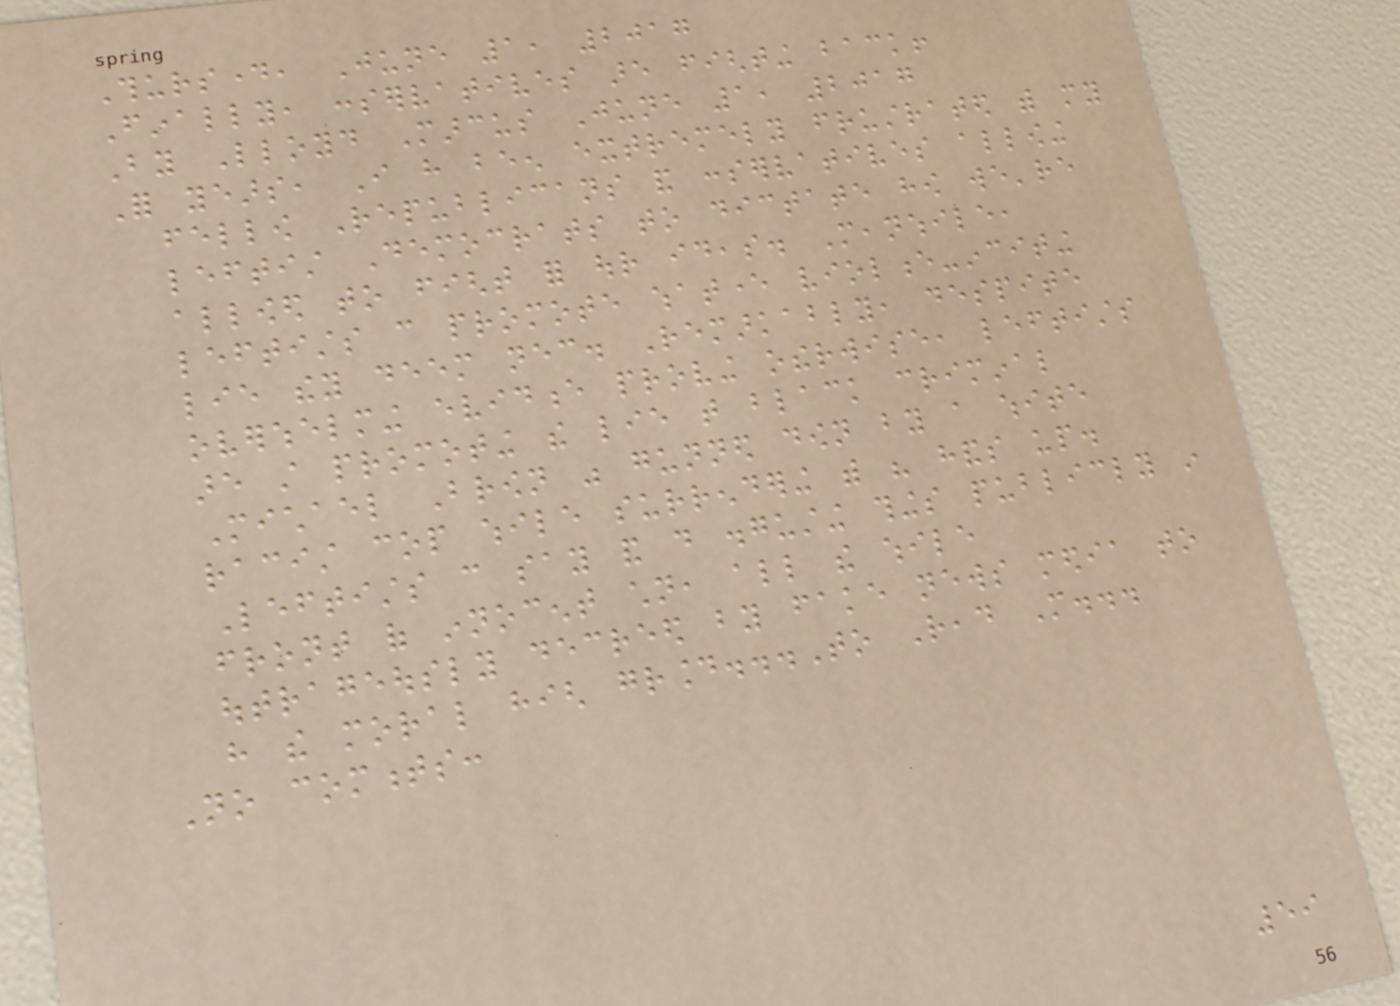Thursday, June 1, 2017
Finally, conservatives are fighting back!
By Lloyd Marcus June 1, 2017
For years, I have been extremely frustrated with my
fellow Republicans and conservatives allowing
leftist Democrats to dictate how we're
allowed to fight for our ideas. Meanwhile,
leftists can promote whatever violence-inciting
lie they deem necessary. Remarkably, despite
overwhelming evidence proving otherwise, leftists
are still promoting the lie that black criminal
Michael Brown was gunned down by a white
racist cop while surrendering with his hands up.
Leftists can say and do disgusting things publicly in
front of innocent children, all the while
outrageously decreed by fake news media to
have the moral high ground...To Read More...
No comments:
59
